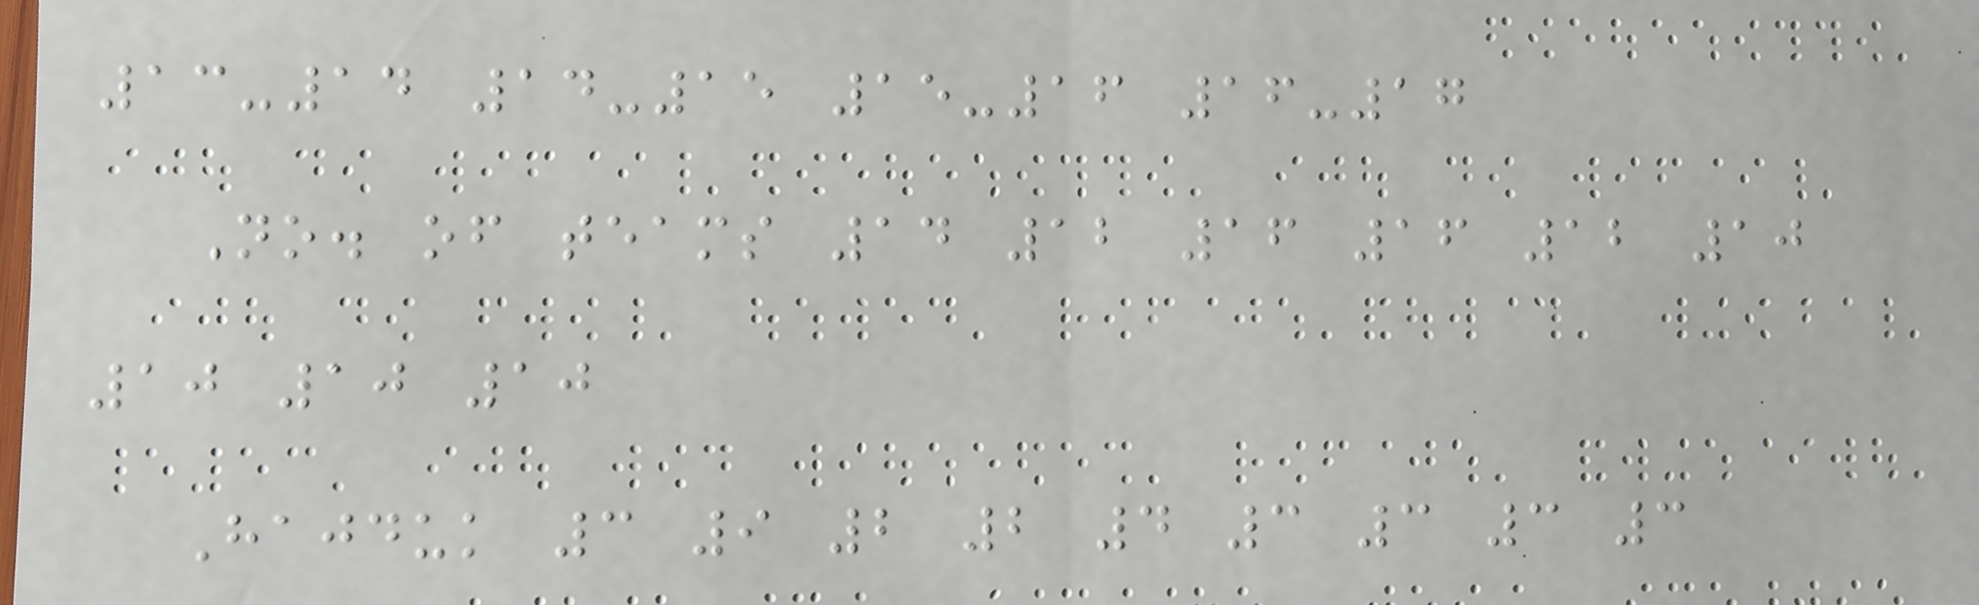13-14 14-15 15-16 16-17
No. of teams 14 12 16 16 12 10
10 10 10
Hajduk 3 9 2 2 4 3 3 3 3
